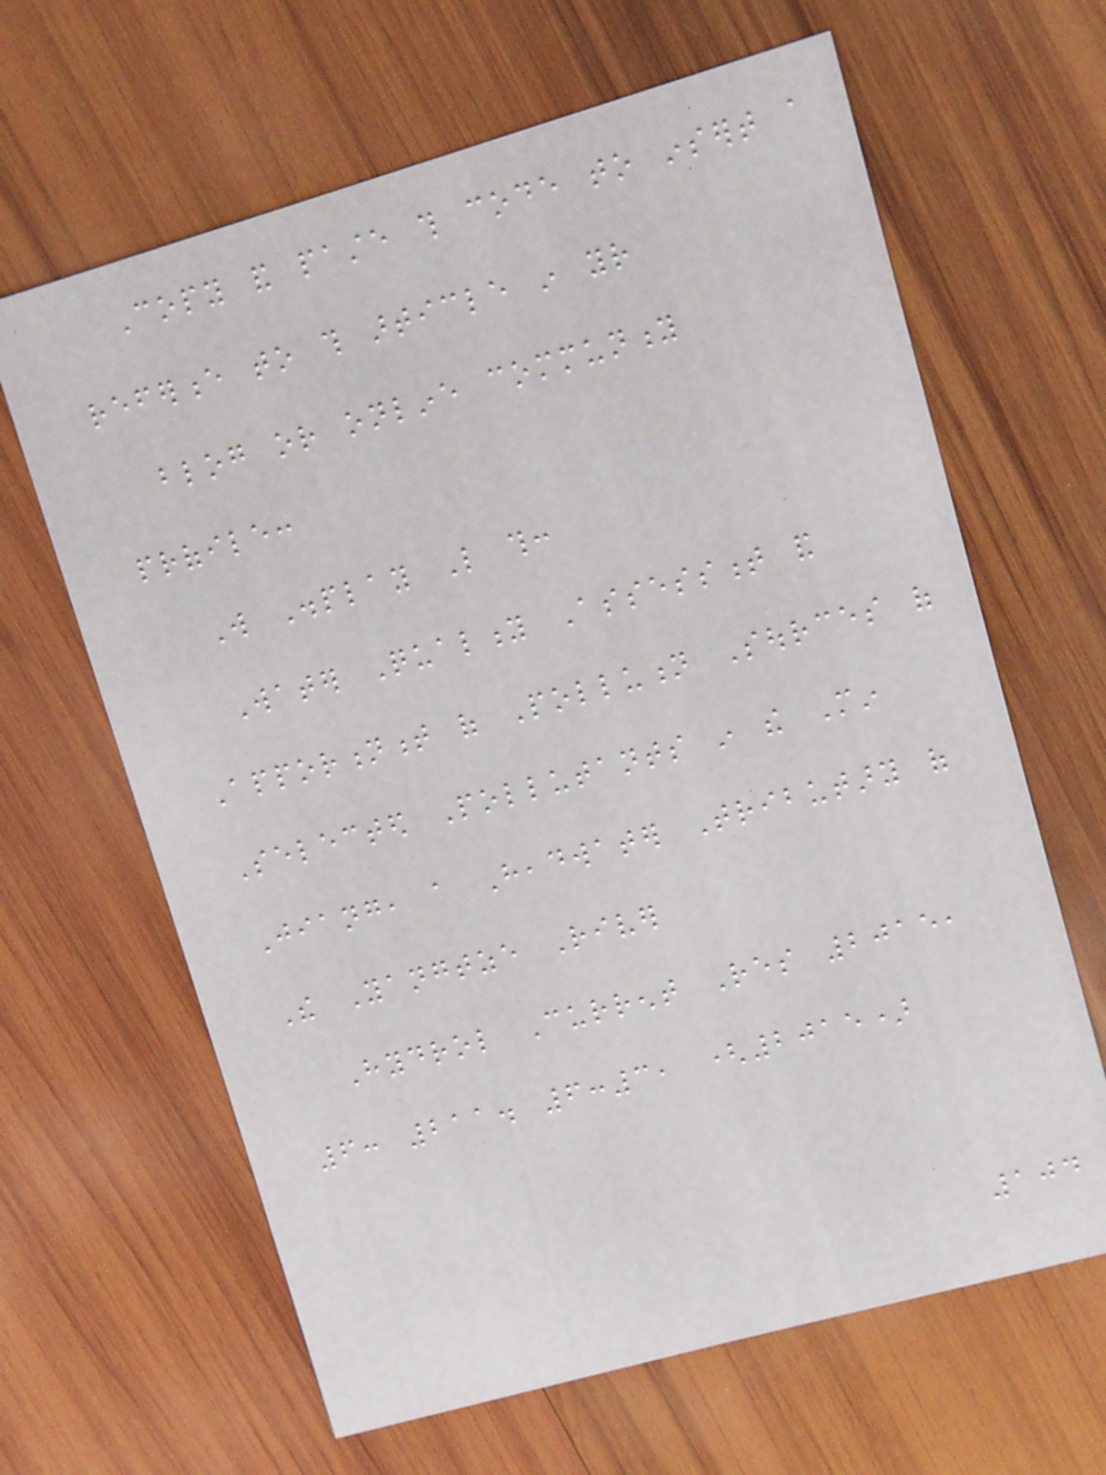Copy and paste this code to insert a
reference to this article in your
blog or online community
profile:
Will Display Like this:
Water Quality Assessment and
Apportionment of Pollution Sources of
Selected Pollutants in the Min
Jiang, a Headwater Tributary of
The Yangtze River
Hydrol Current Res 2015,
6: 211. 6:3, (2015)
104
